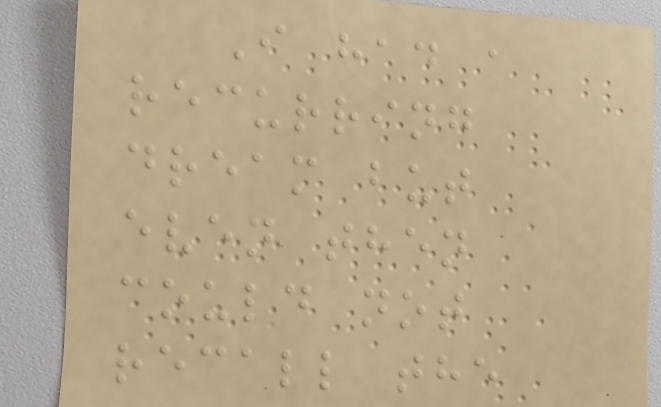I had a
recurring
dream but
even then
could not
recall the
